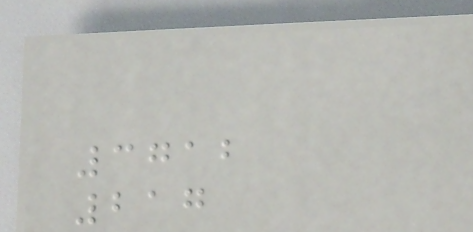3712
217
